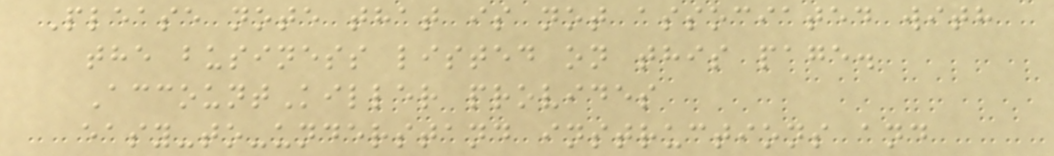Please note that is not associated with
the business listed on this page.
AccountKiller provides
easy-to-understand instructions and
